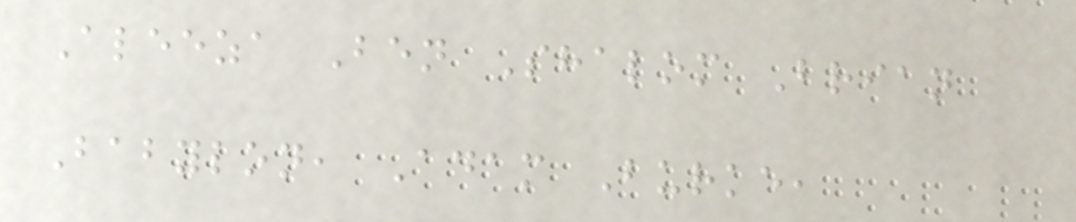Aleeza Ben Shalom Brian
Babylon, Adam Burke,
